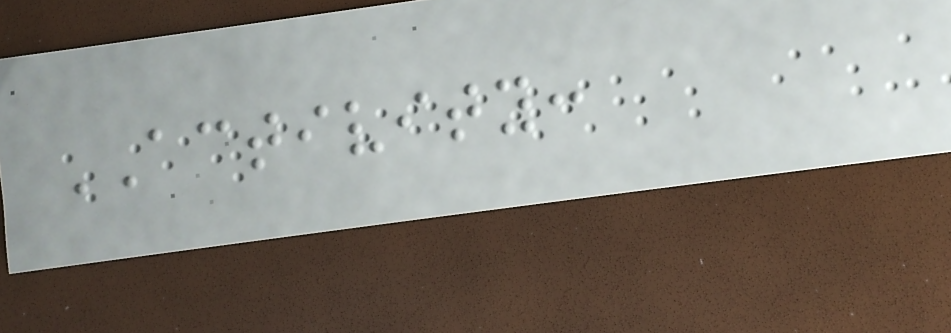ACTIVITY:
